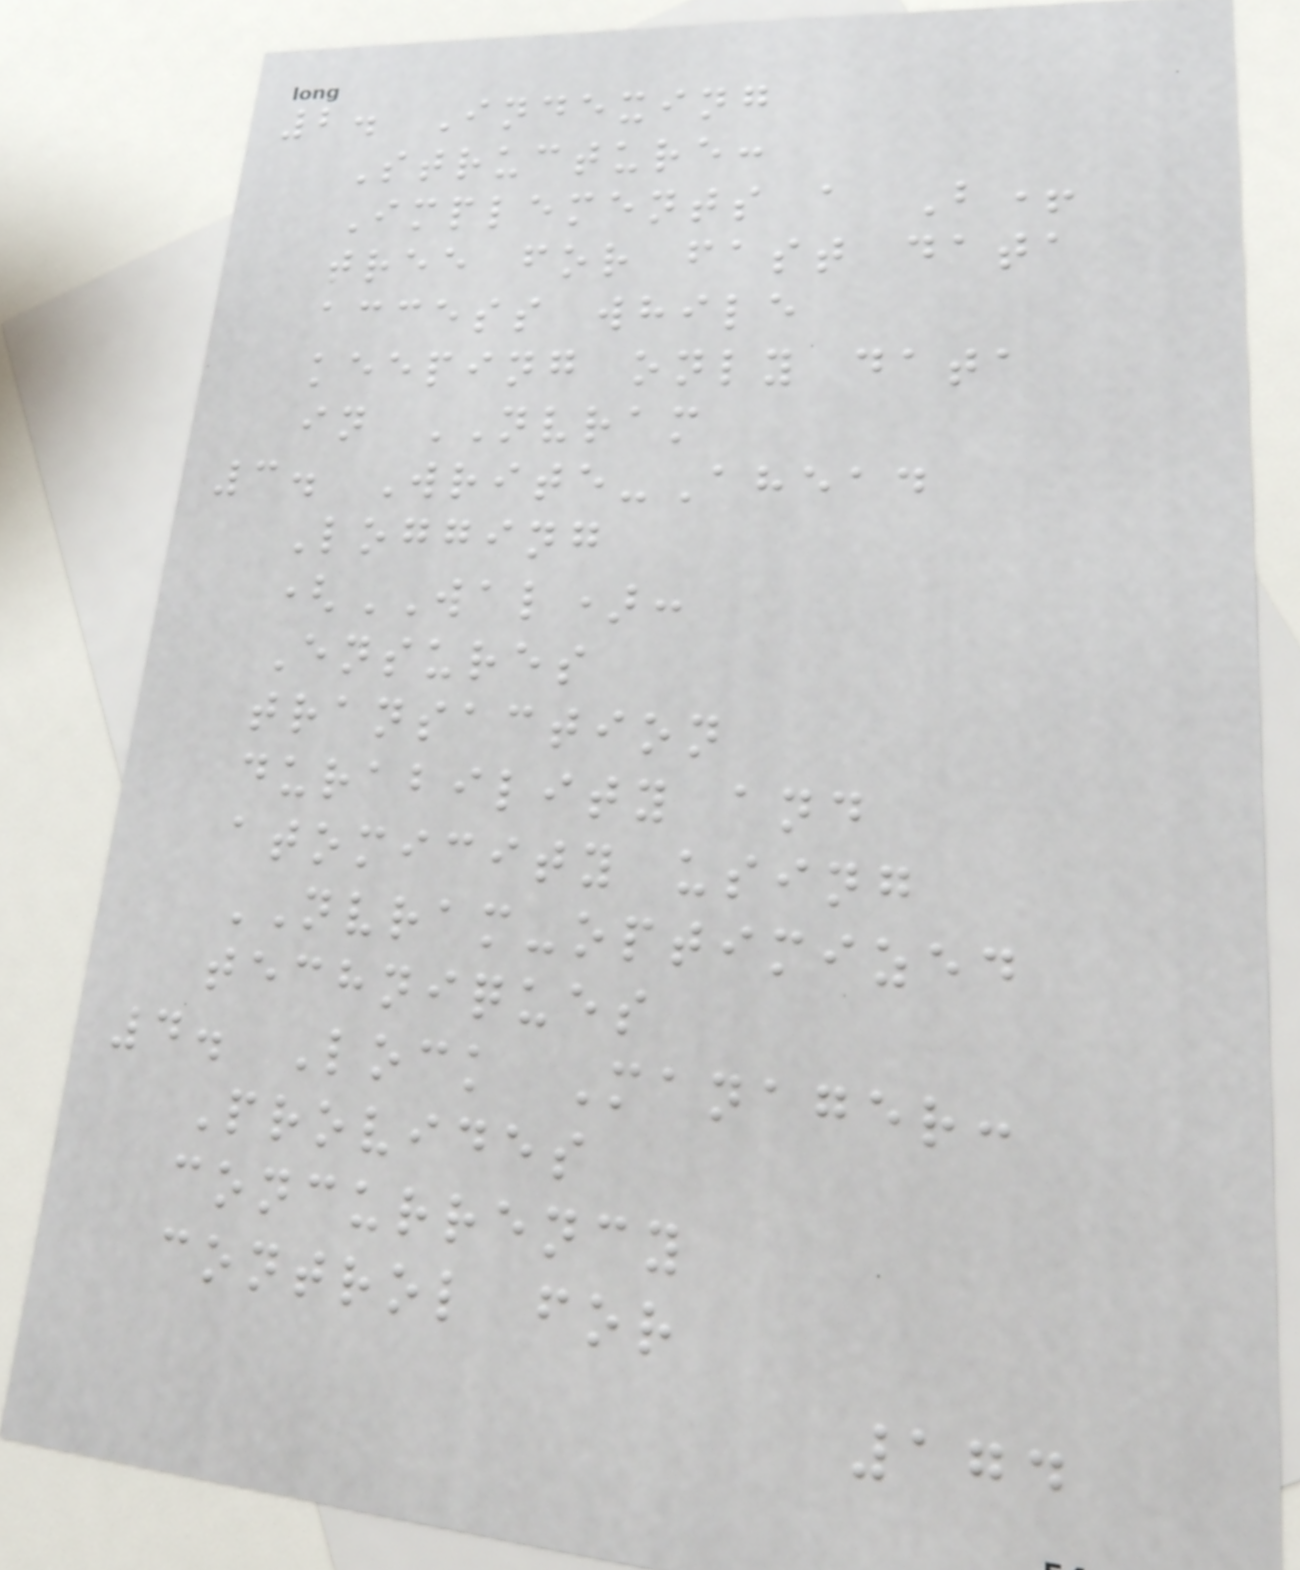2. Indexing
Structure:
Implements a B+
tree for fast data
access while
keeping only data
in NVRAM
3. Write-Ahead
Logging
(WAL):
Ensures
transaction
durability and
atomicity using
NVRAM-optimized
techniques
4. Lock Manager:
Provides
concurrency
control for
174
